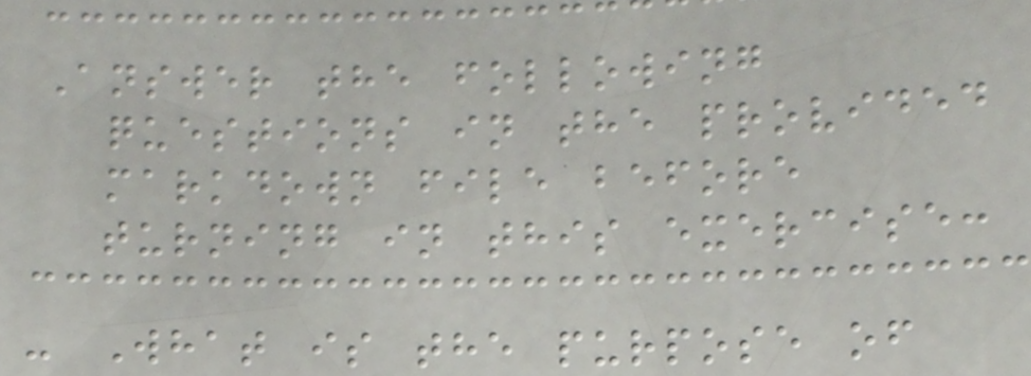Answer the following
questions in the provided
markdown file before
turning in this exercise:
- What is the purpose of
